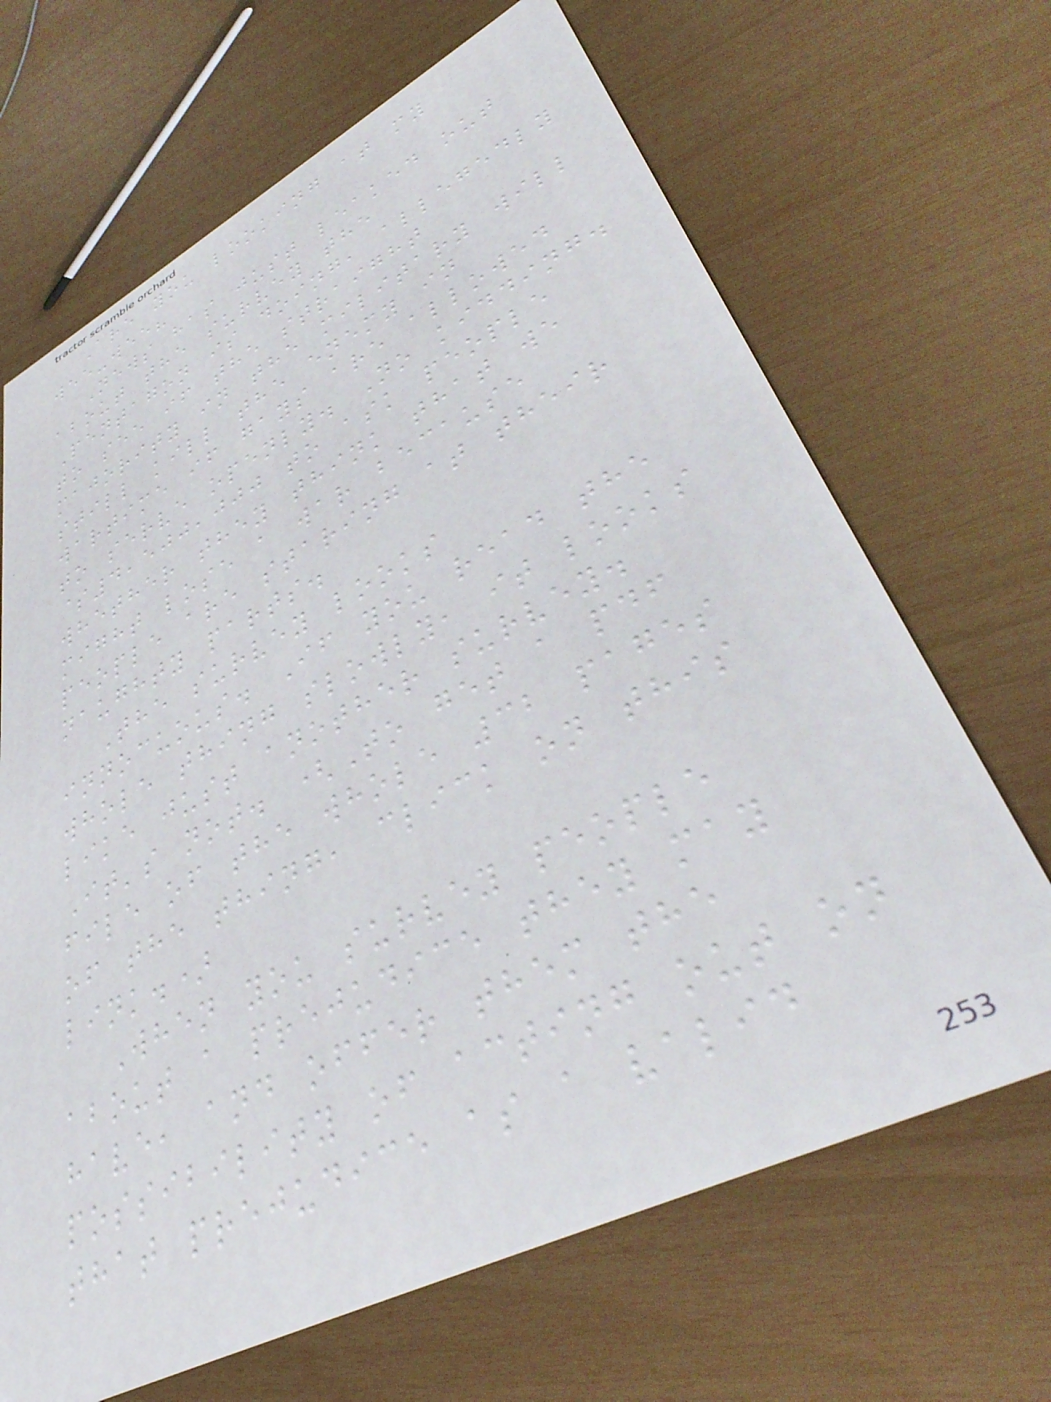Are you looking at my
wee-wee?
News has just leaked out
about the survey the
Pentagon is doing, allegedly
to see if the straight
majority in the military will
still kill the enemy in
wartime if gays are allowed
to serve openly. No kidding.
$4,500,000 to ask people
whether they think that we
might lose a war because
people are staring at their
naughty parts.
The survey looks
innocuous. If you read the
whole thing slowly, it looks
like just another survey.
It's not. (To get a pdf
file of the whole 32 pages
of the thing, click on this
link.)
When you survey people
about a prejudice they may
have, and offer them the
possibility of acting out on
that prejudice as a valid
